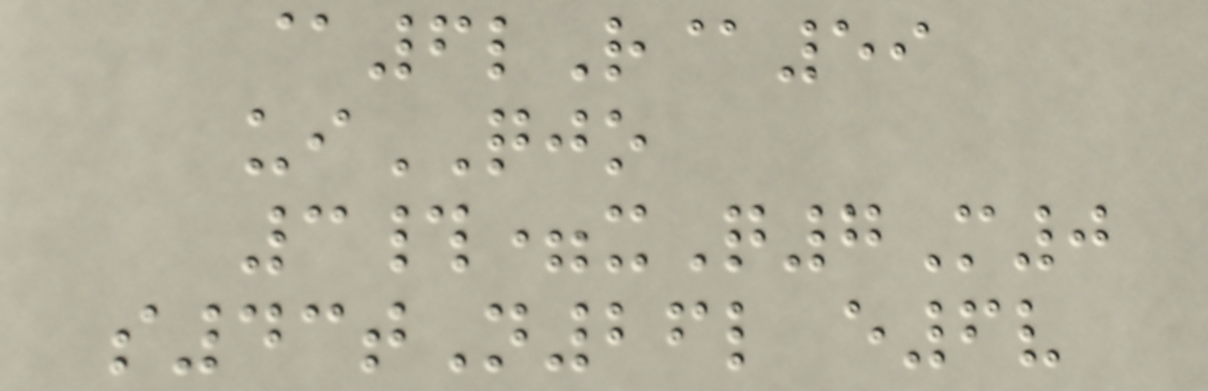@6lR@59
uiQJO
3#=xQ7M0
s43tN26l e6v
